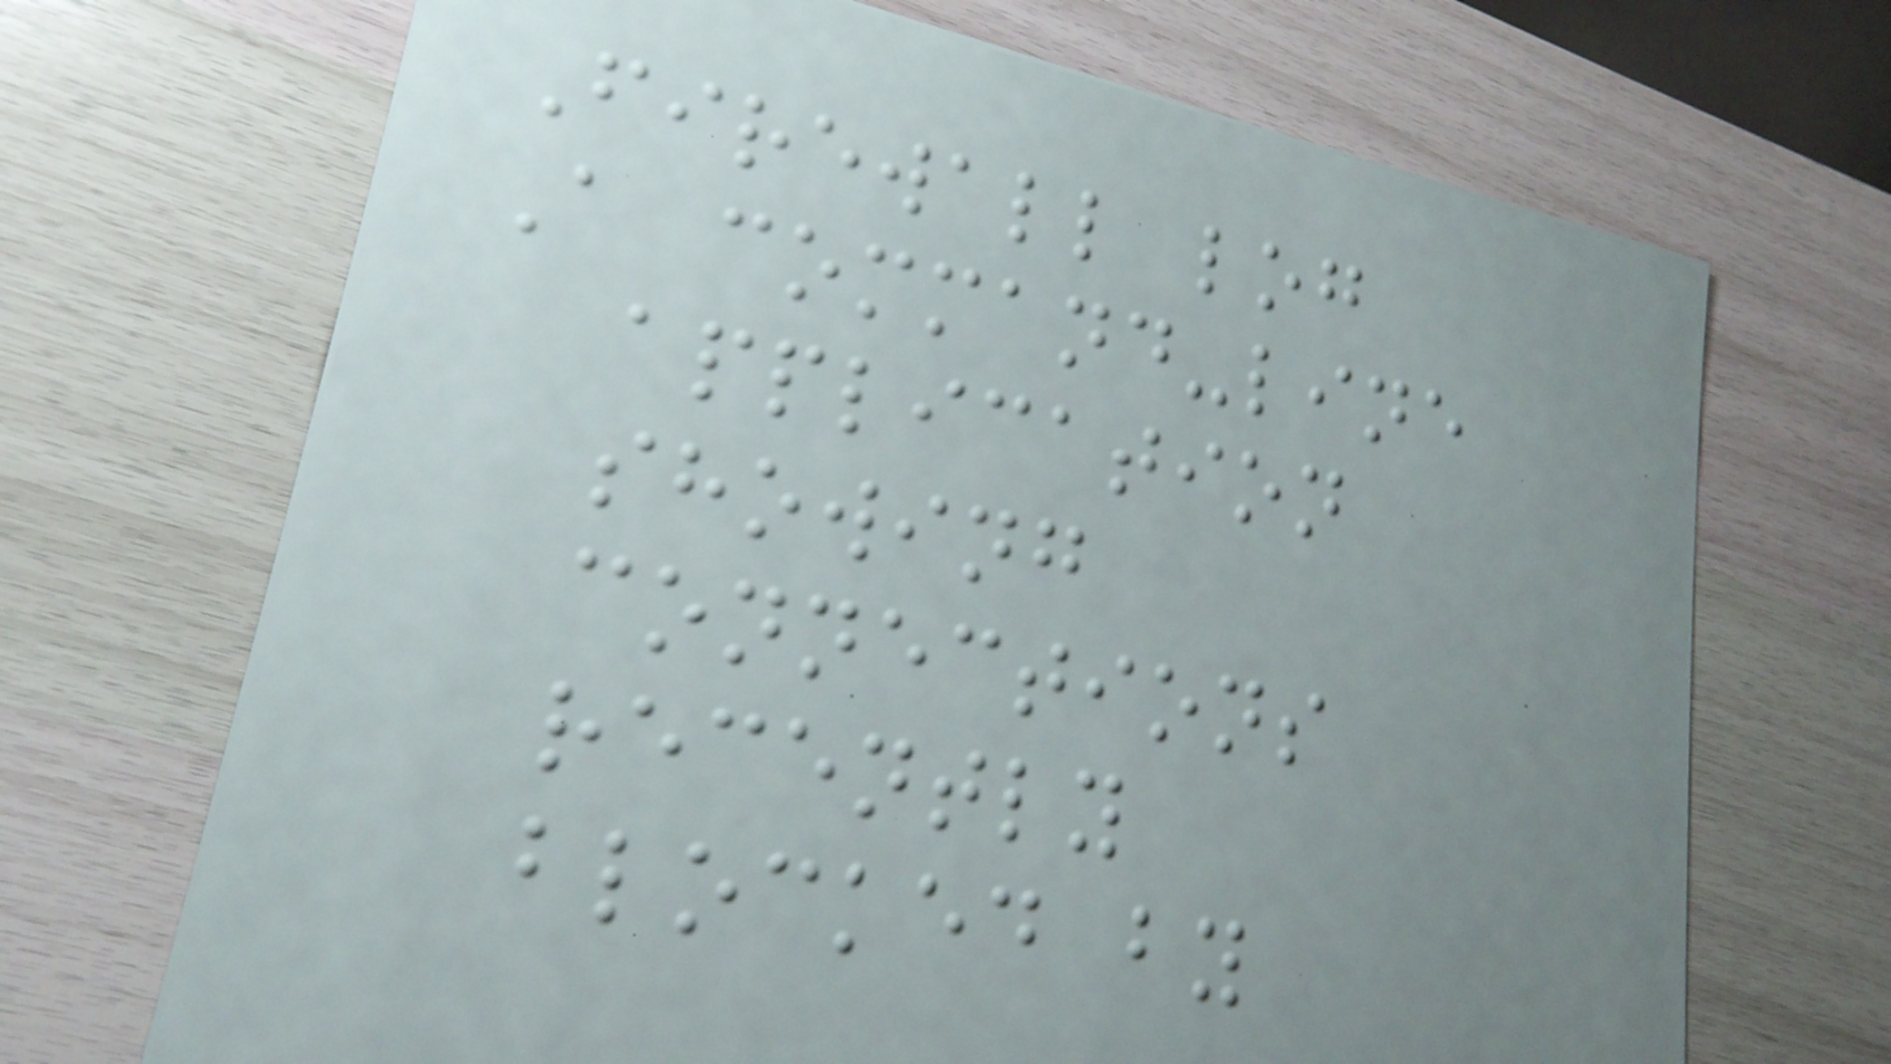Firewall log
A command-line
application
showing
connections
recently
blocked by
